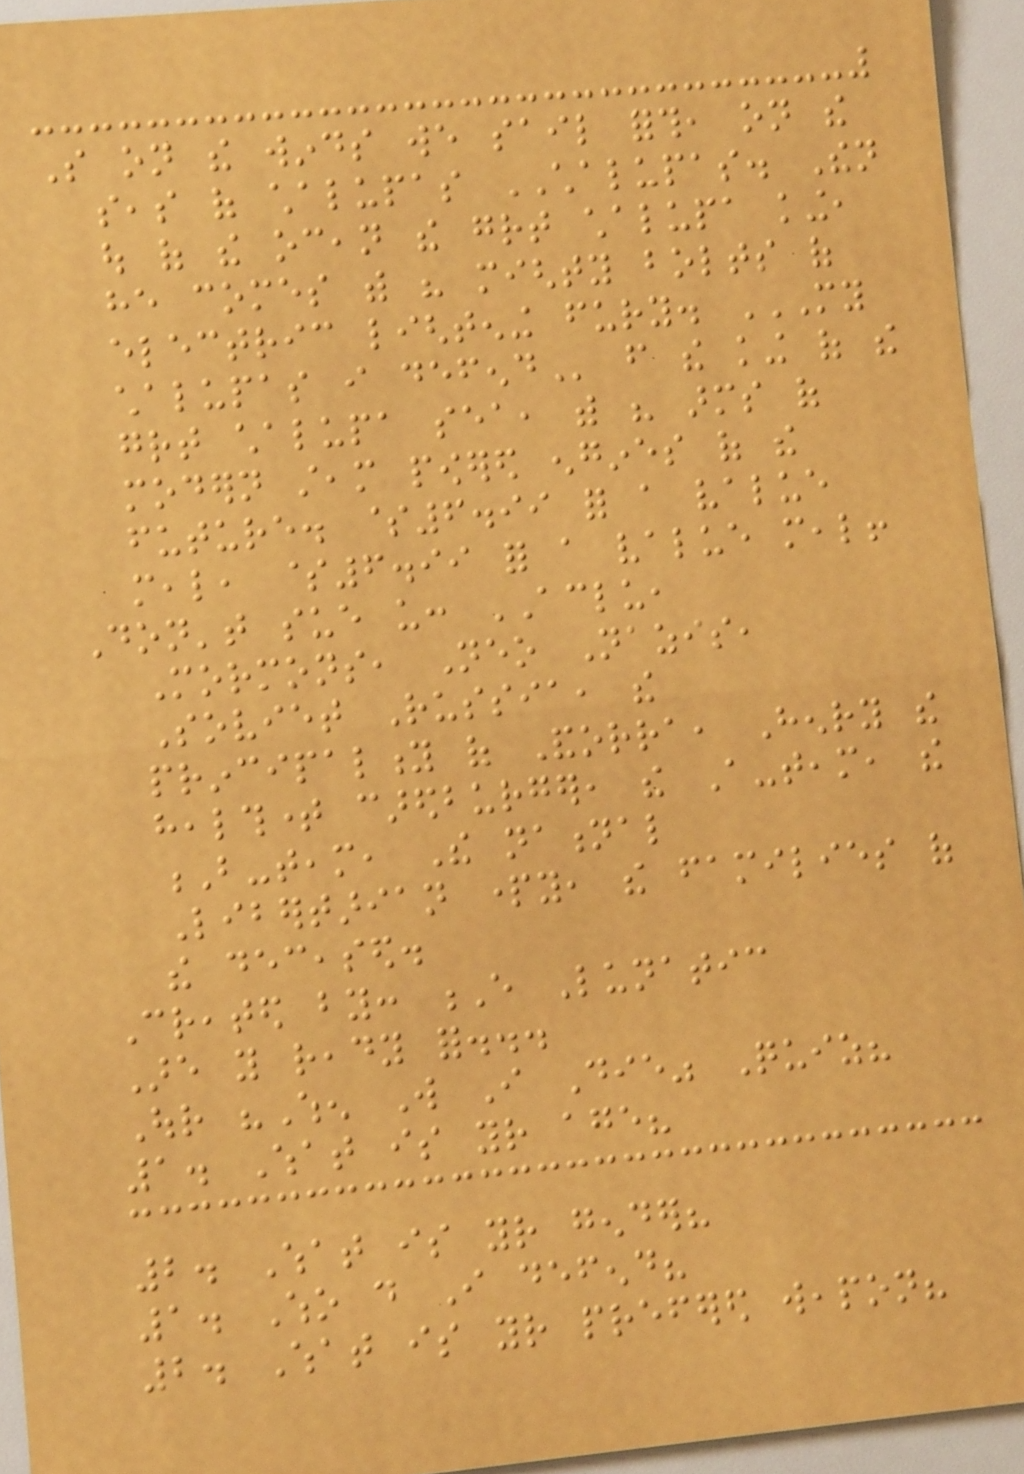So on the winds we sail forth, on the
seas of chalupas CHALUPAS. Then
out of the ocean the great chalupa king,
he comes with his mighty bolts of
electric lightening fury. MY
CHALUPAS I DEFEND from the king of the
great chalupa sea, with his arms of
modern steam powered engines of the
future. $6.99 for a value
meal, $6.99 for a value meal!
Don't sue us: ACLU,
Mormons, Neo Nazis,
Soviet Russia, the
principality of Andorra, Henry the
healthtime caredburger, the A-team, the
B-team, The national
Libertarian party, the families of
the deceased.
Created by: E Lunatic
Are you ready for...
Our "When Will I Die" Quiz?
1. What is your age?
2. What is your gender?
1. Who do I defend?
2. What is your prefered weapon?
